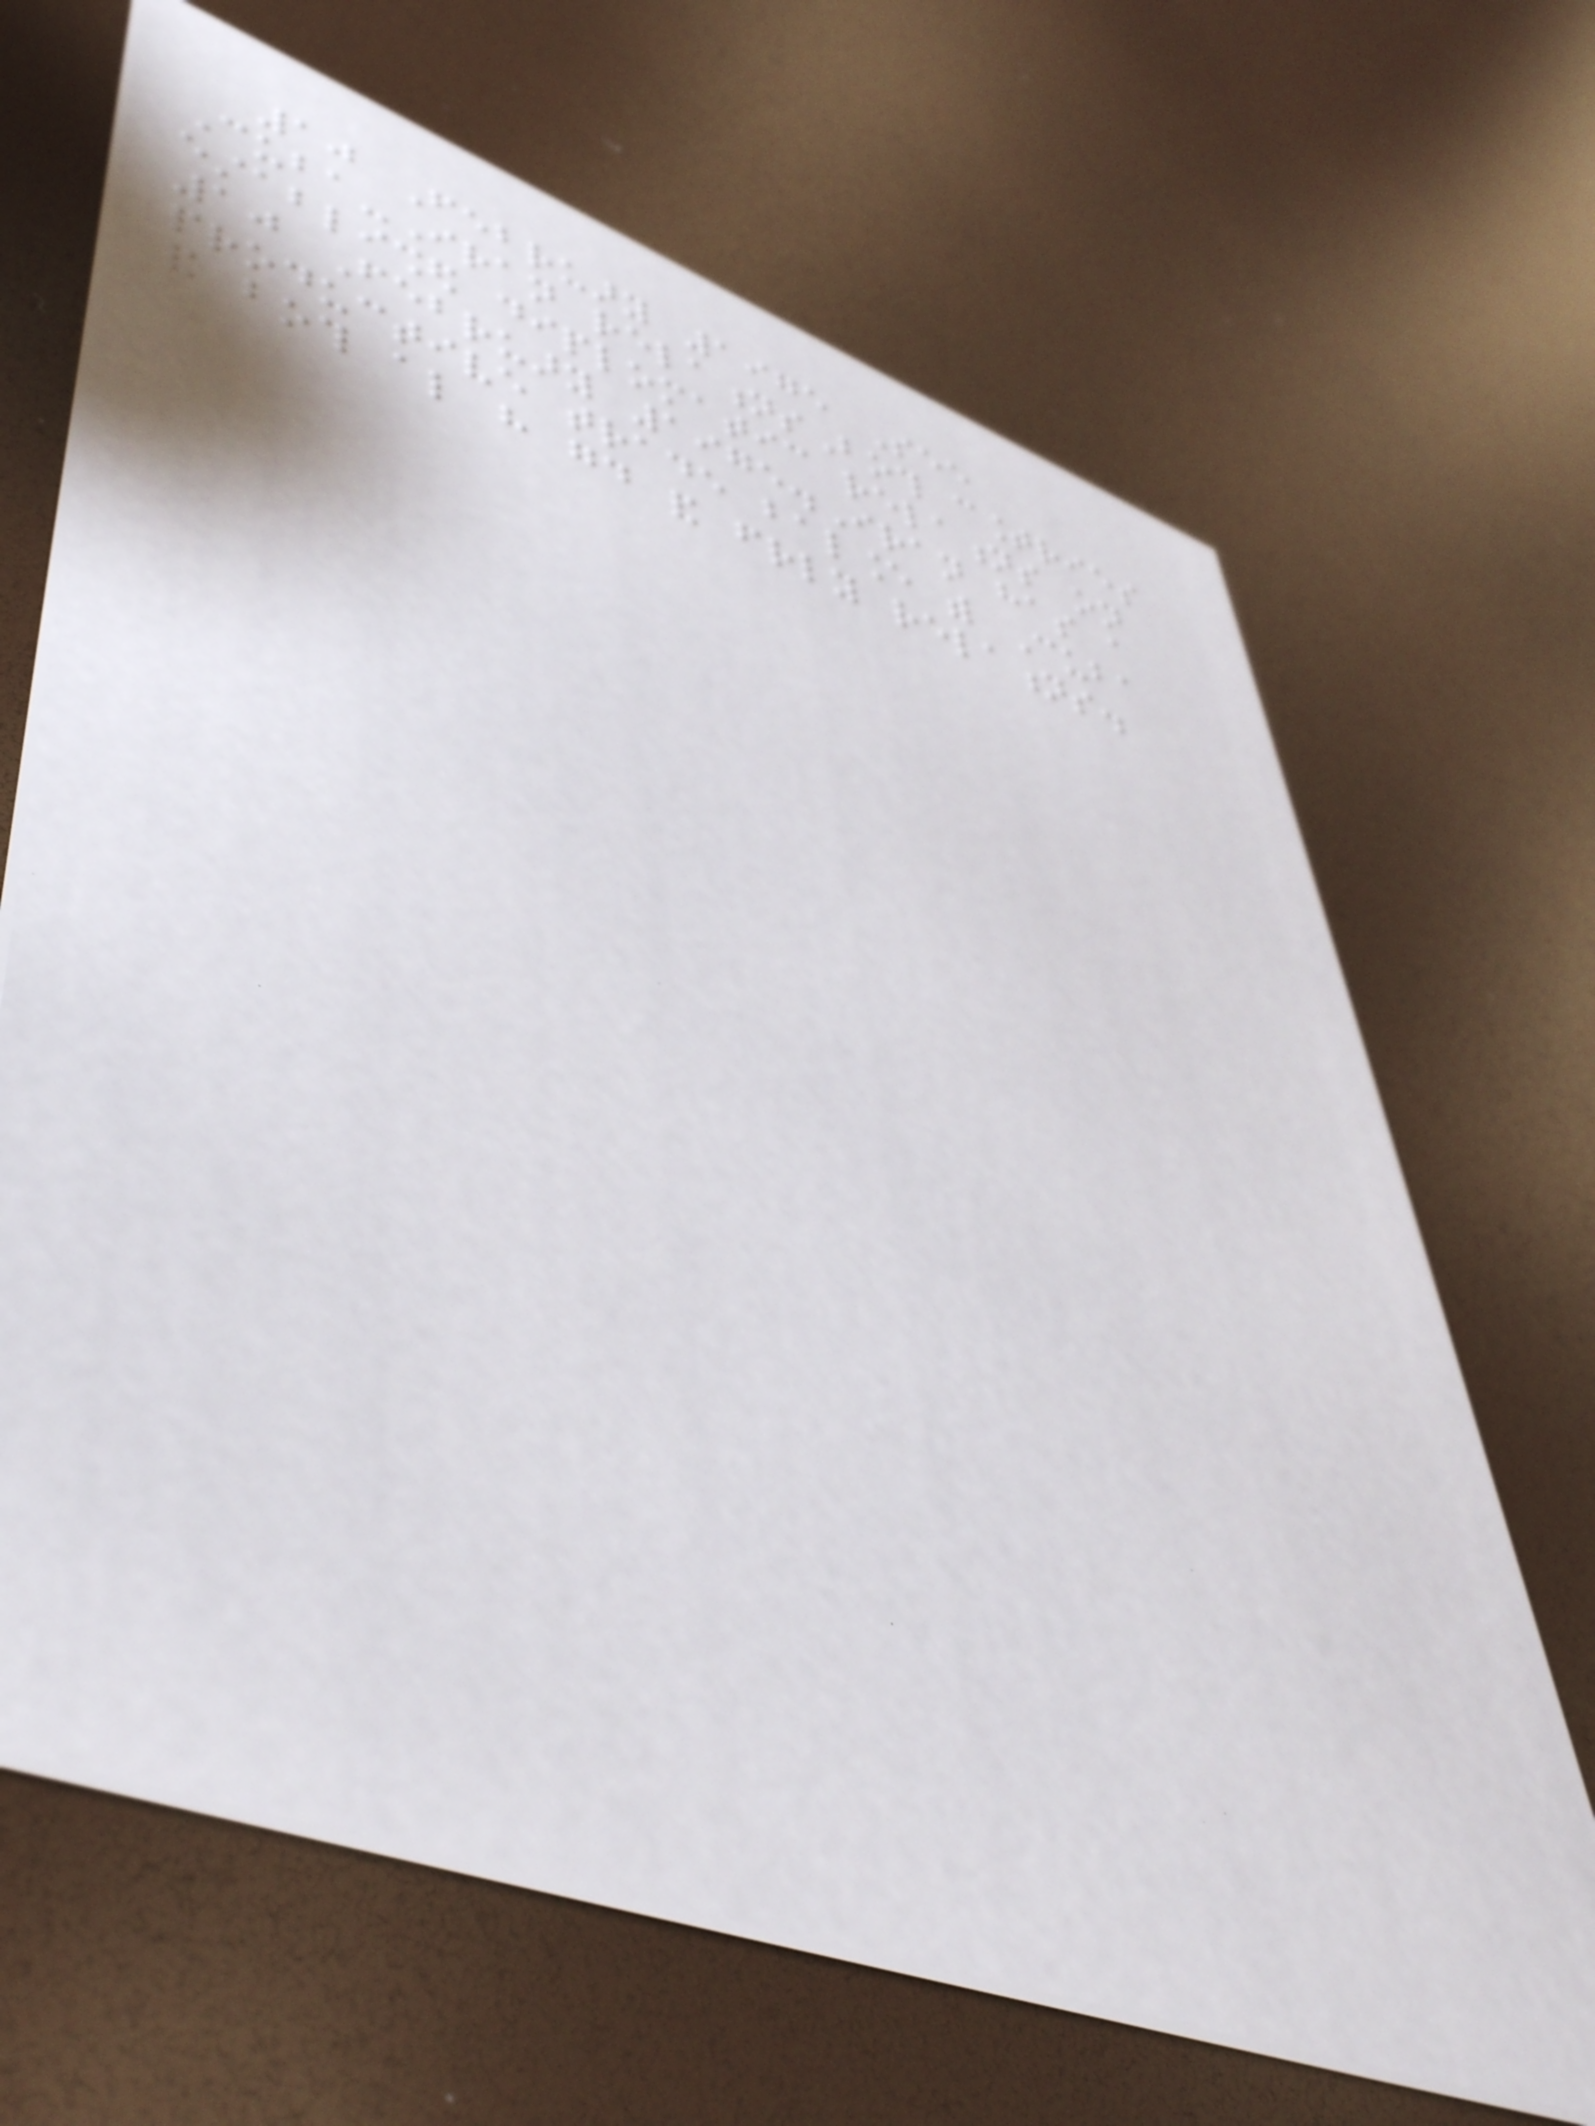10 February 1975 See
Cuba-Iran relationsBoth countries
established diplomatic relations on
10 February 1975.Iran has a
productive trade balance with Cuba
and both also have good and friendly relations.
